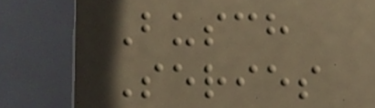Busch
Series
